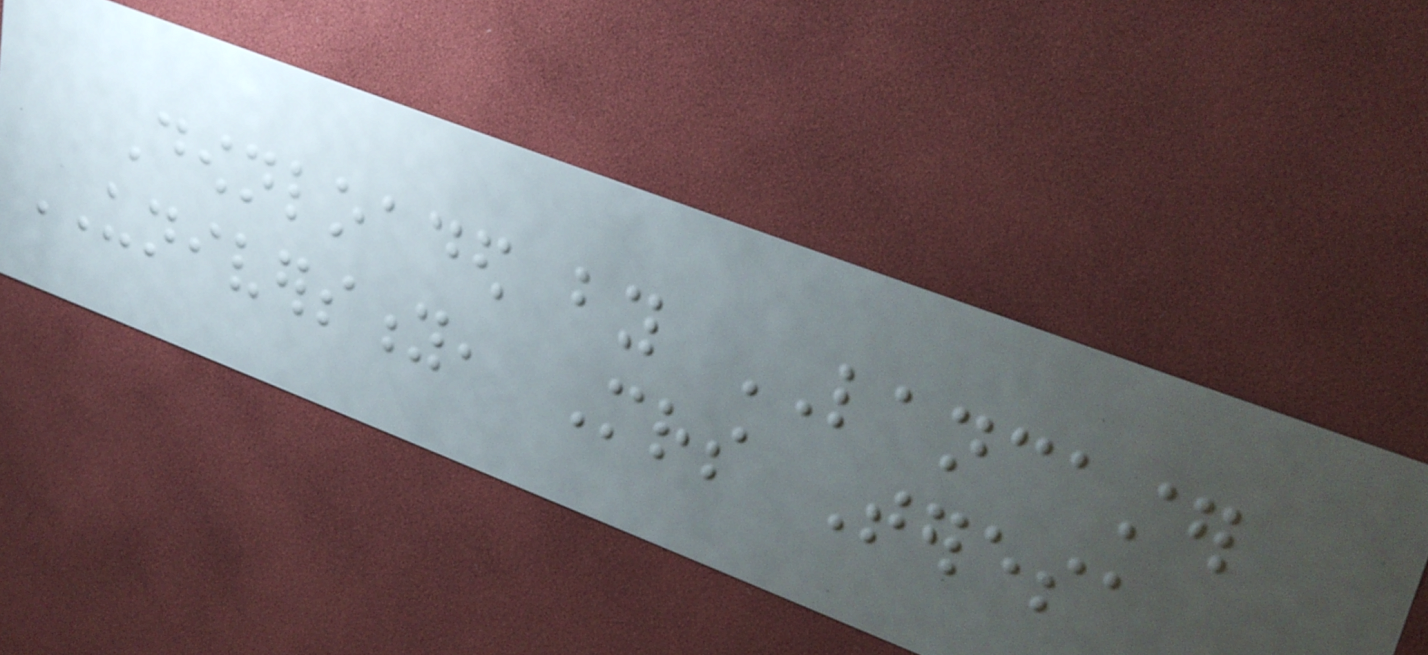Downloaded by LANCASTER
UNIVERSITY, Mrs Teresa
